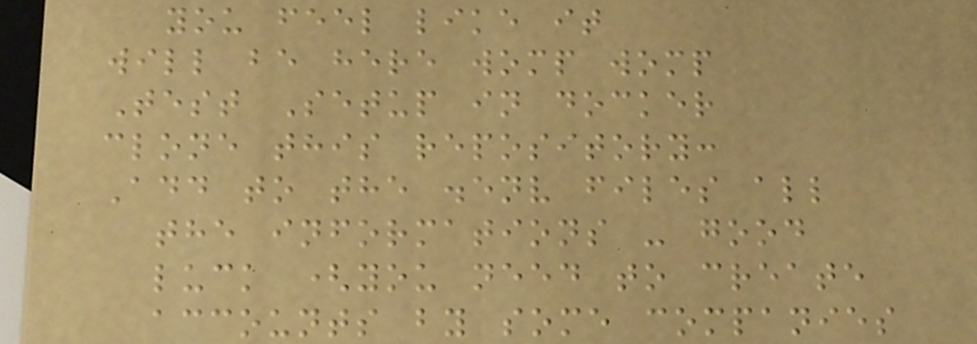you feel like it
will be here womp womp
Test Setup in docker
clone this repository:
Add to the .env files all
the informations - good
luck (you need to create
accounts by some companies
